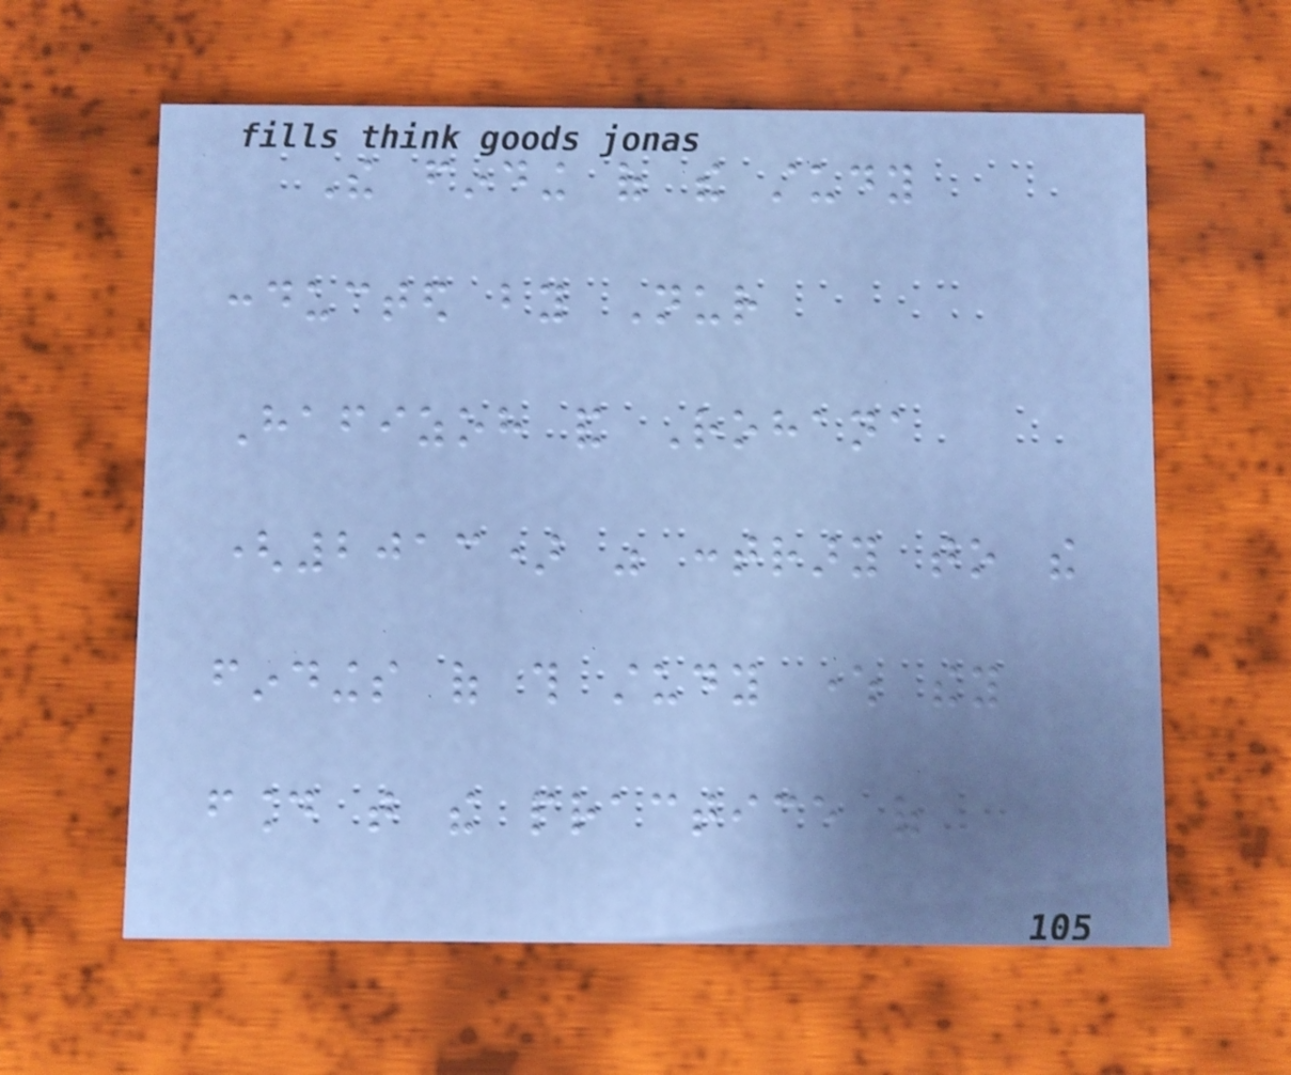The finding of the study
conducted by Nur
Hafizoh and Rohana
(2013) was contrary to the
findings of this study where they
found that the practice of
